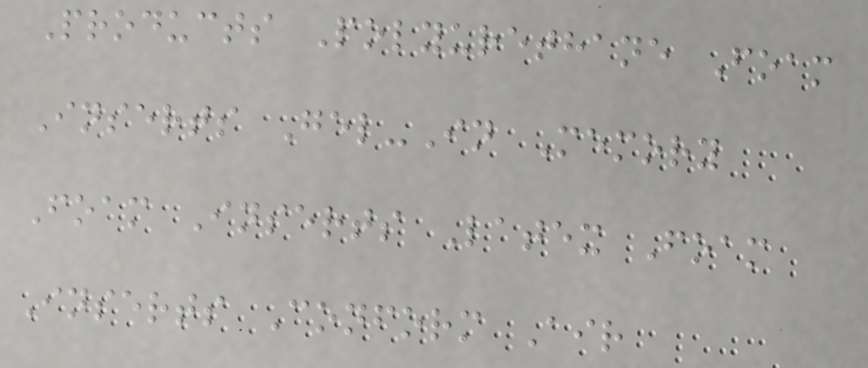Products Polyurethane Foam
Inserts Gel-In Memory
Foam Inserts Latex Foam
Inserts Conform Air
